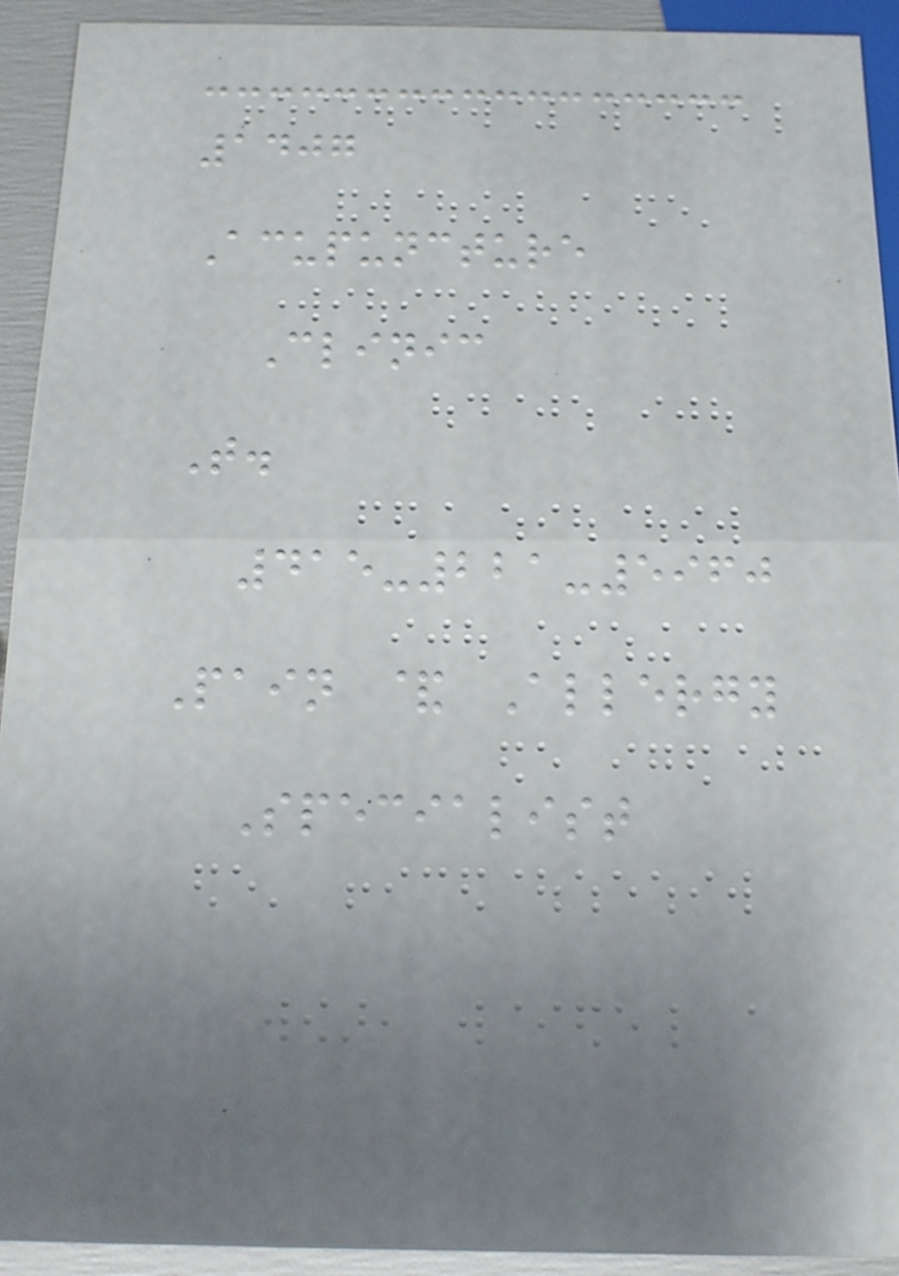1407
Acupuncture
Clinic
T.
415-221-5960
Pain & Allergy
Specialist
